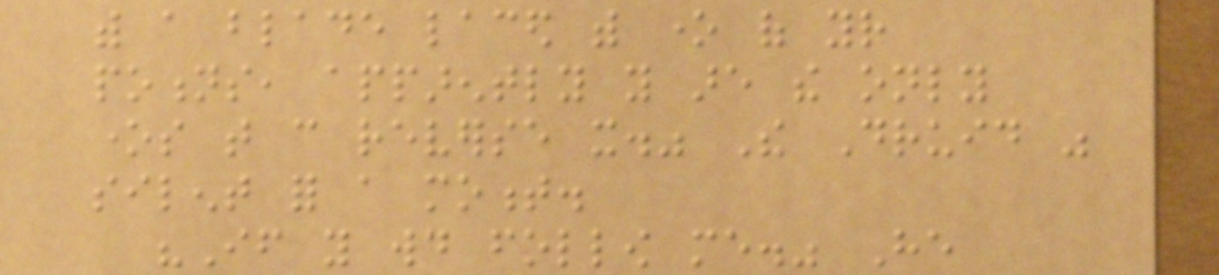with a blade laced with one of your
potions, apparently you are the only
ones that can reverse it." The Druid was
silent for a moment.
"If you would follow me." He
